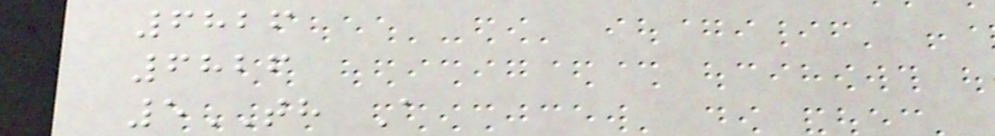6826
6826
5TH A
